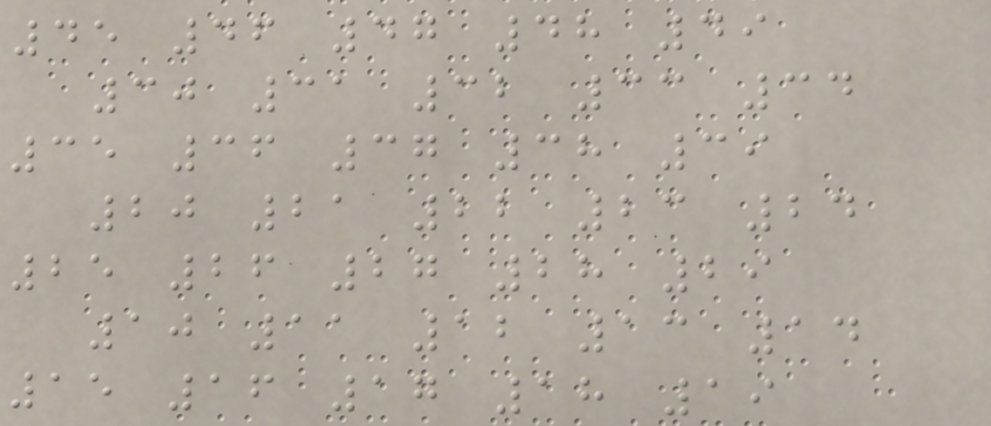45 46 47 48 49
30 31 32 33 34
35 36 37 38 39
20 21 22 23 24
25 26 27 28 29
10 11 12 13 14
15 16 17 18 19
